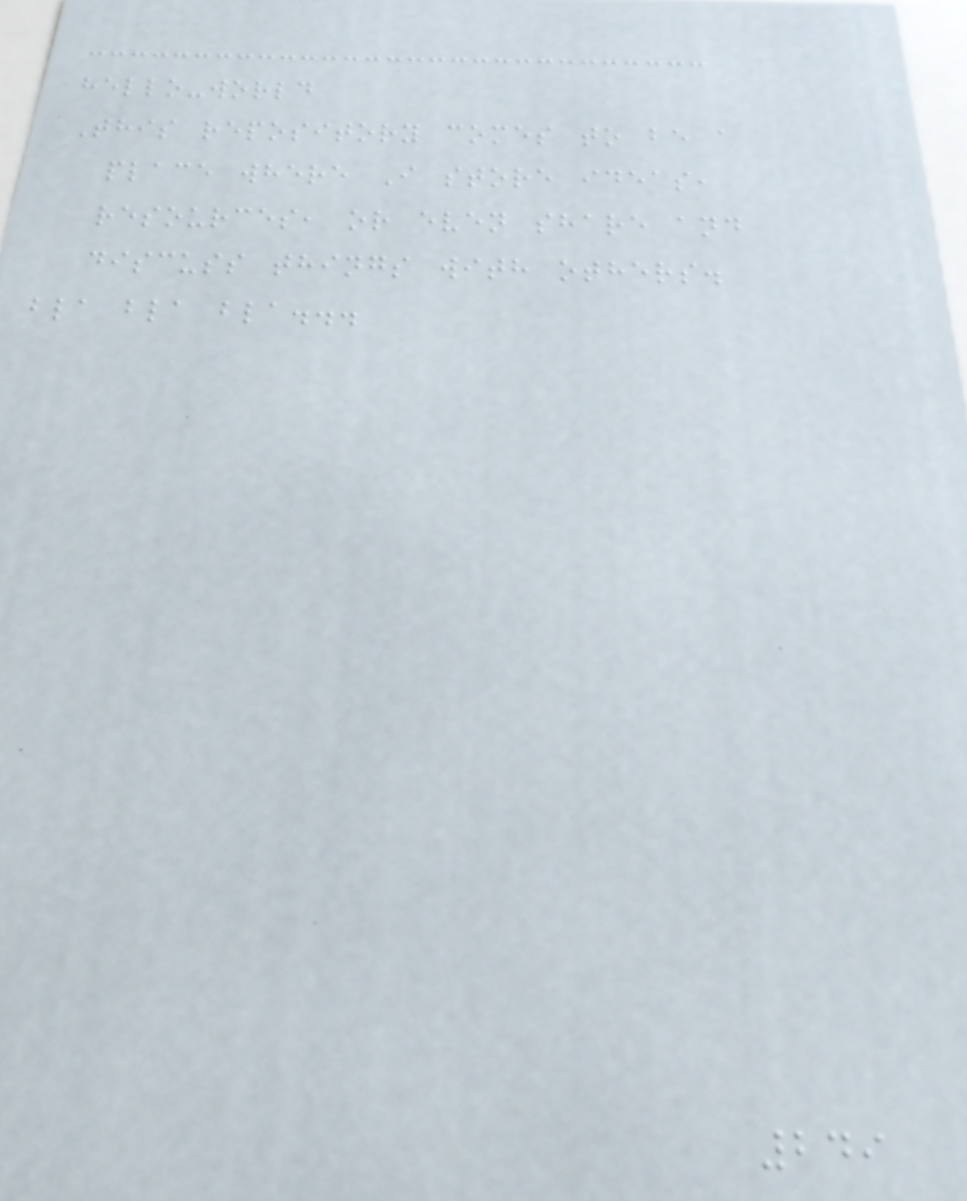hello-world
This repository comes to be a
place where I store ideas,
resources, or even share and
discuss things with others.
bla bla bla...
249
